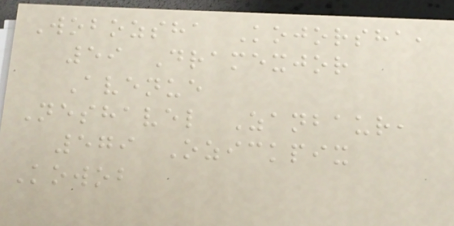Wobozsha Kojorsha,
59 Dramexjor
Avenue
Neshavel Zanbaur,
579 Ozickpix
Kowob
